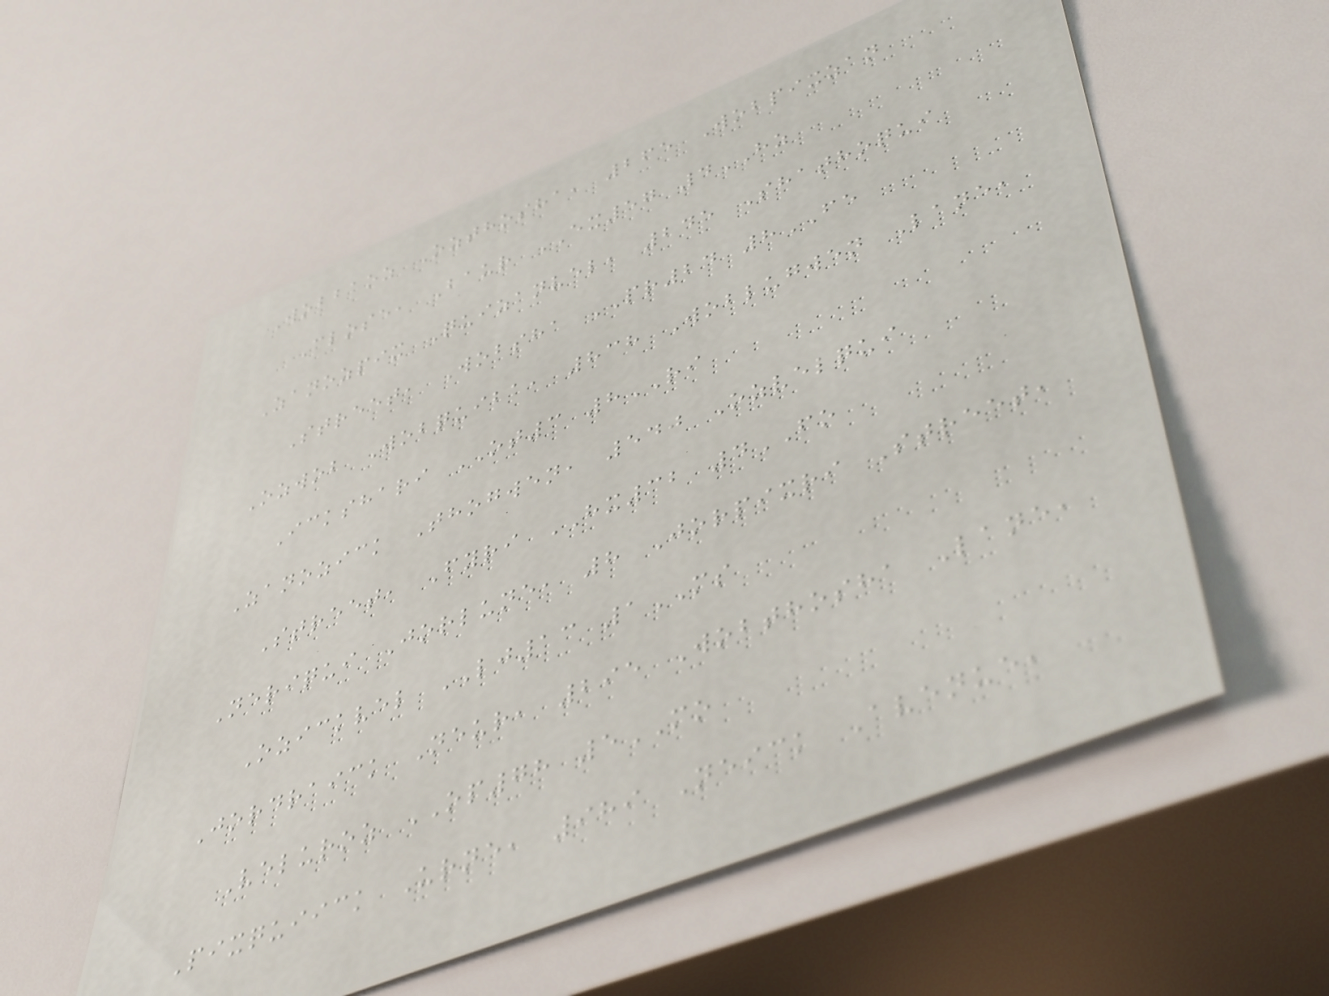Wobbaoz Ozthosha, 265 Wobpixzan
Close, Baur EX57 4HZ
Zanozpix Quizanvel, 245 Shathoqui
Street, Wobsha PR24 8FE
Ozwob Wobquiba, 838 Woblugwen Lane,
Ickshari OT3 8RI
Zanozick Thogwen, 540 Ozvelqui
Street, Fyri HX32 4FO
Neriqui Jorlune, 8 Jorpixri Street,
Ozickvel LJ13 1MS
Jordraick Neur, 295 Wobthosha Lane,
Veluroz OP78 5MO
Pixquiick Urne, 989 Neick Avenue,
